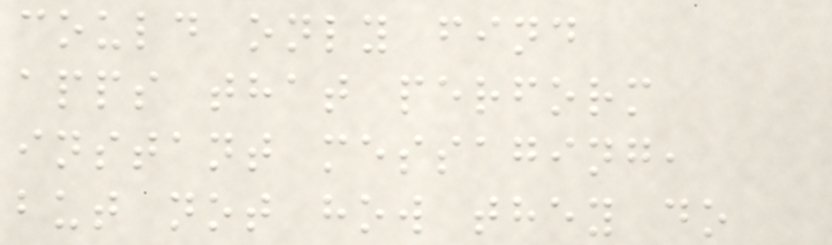could only find
apps that perform
instant messaging,
but not how they do
